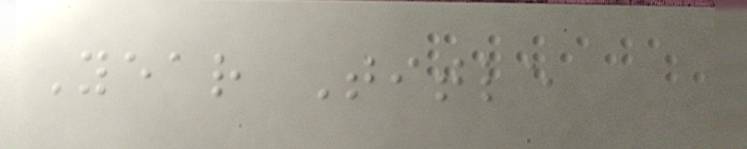Year Title
